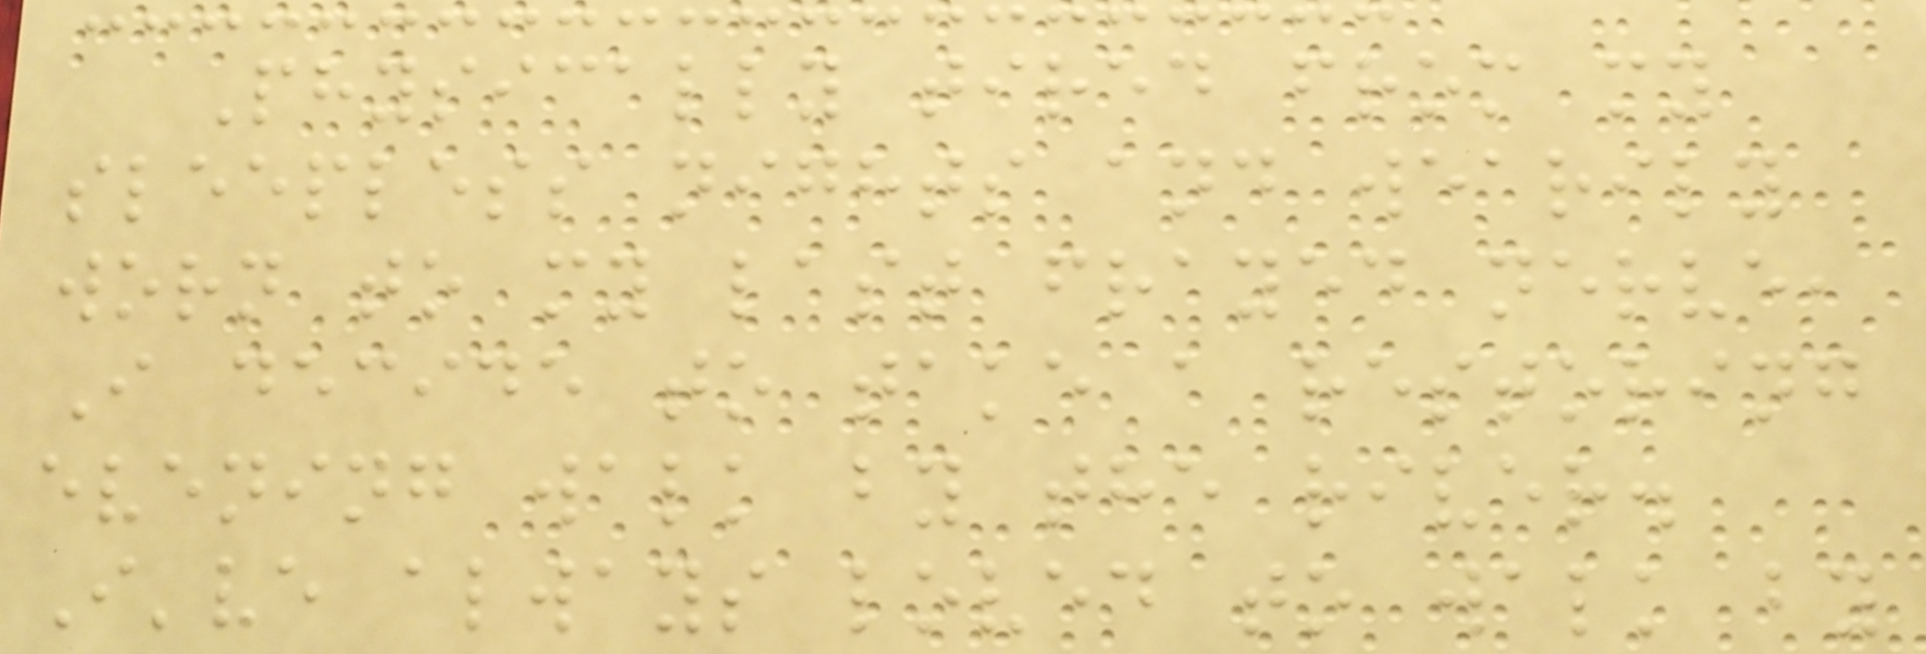Physically tired from my
sleepless nights and wearily
worn to my last frayed nerve,
I decide to take a restoring
evening walk by the river.
I've always loved to walk by
